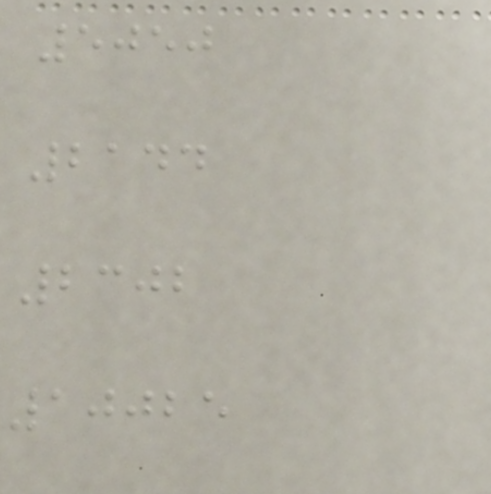5050
2144
2302
10025
